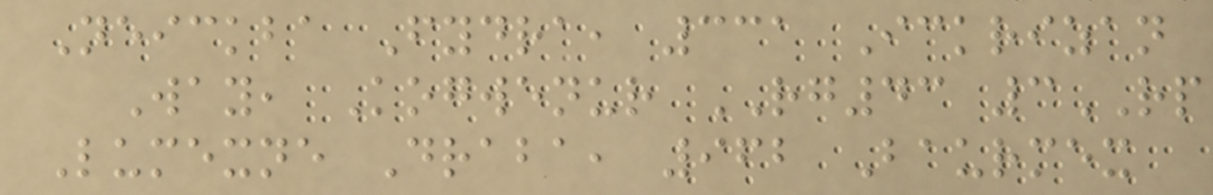Neickba Fydra, 331 Ickrizan
Way, Kogwenur RG43 3RP
Lumexne Draba, 962 Baurmex
